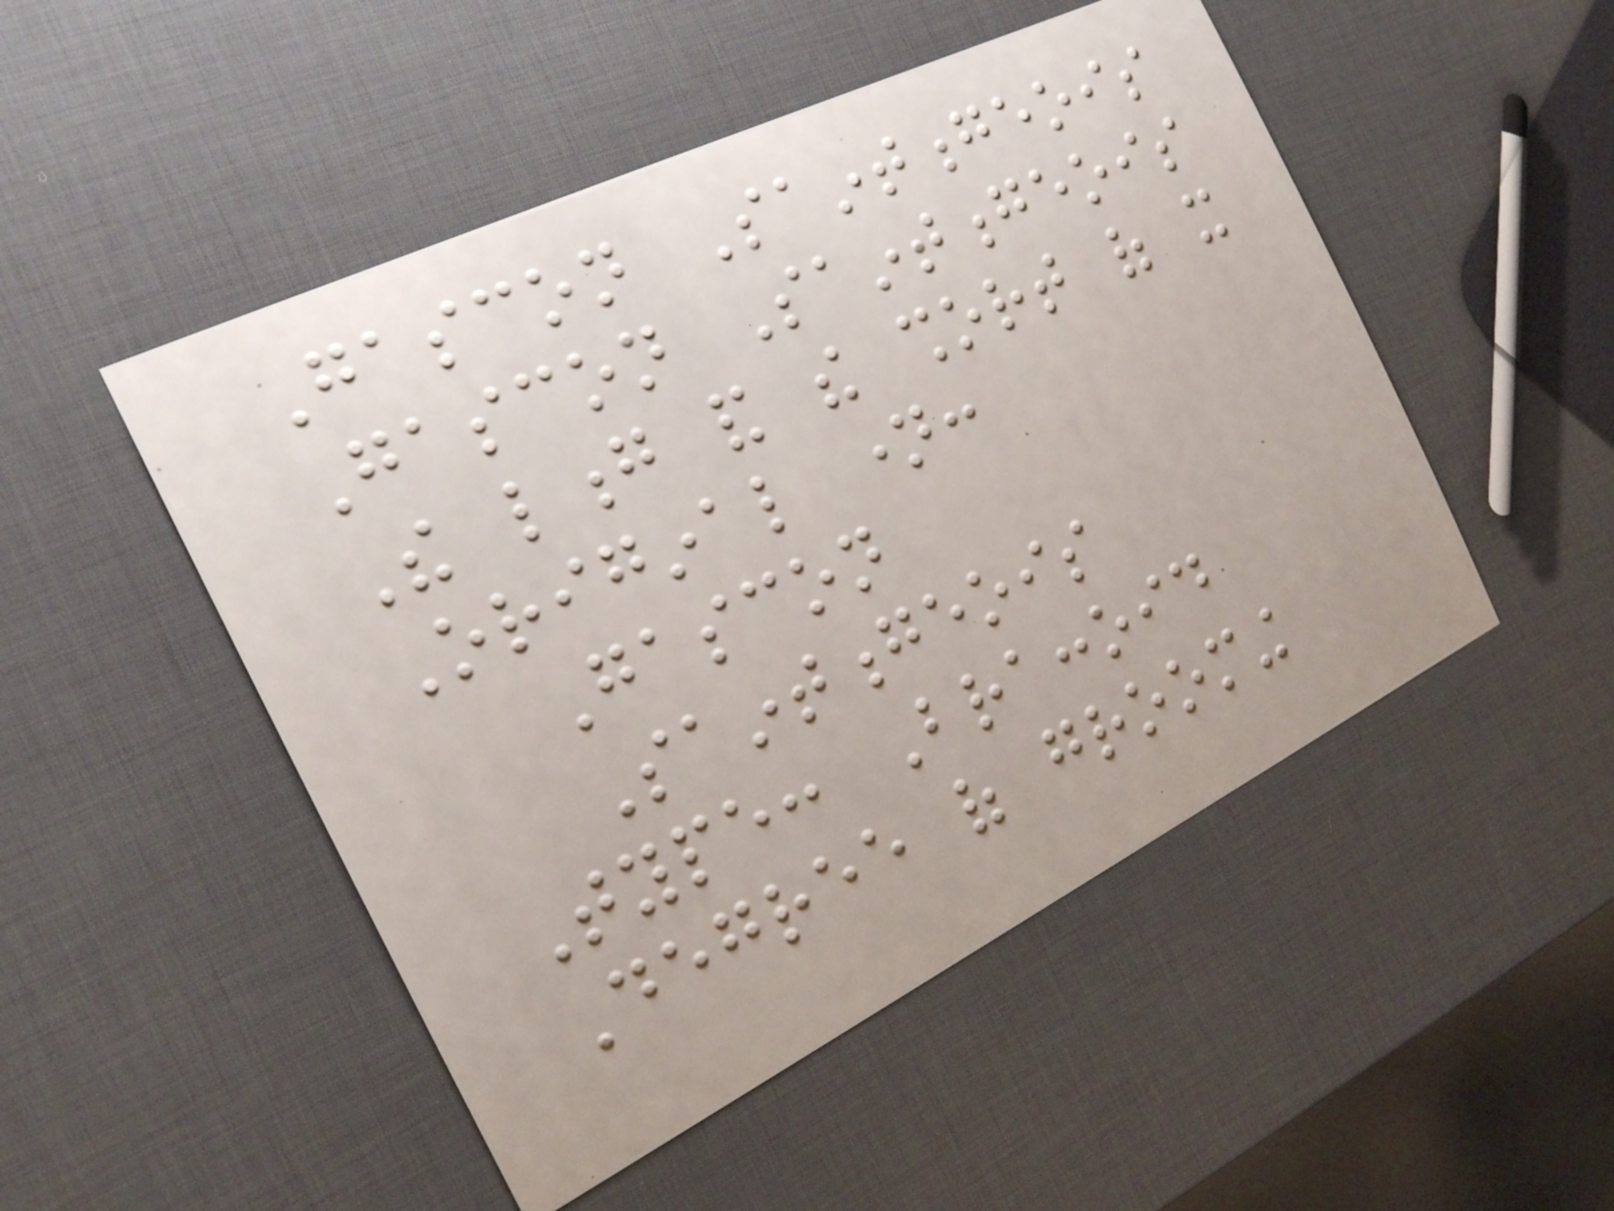Gascon Saintongeois
Gascon Saintongeois
The long and the short of it
Original name:
Gascon
Saintongeois
Type: Braccoid
Degree of grooming
